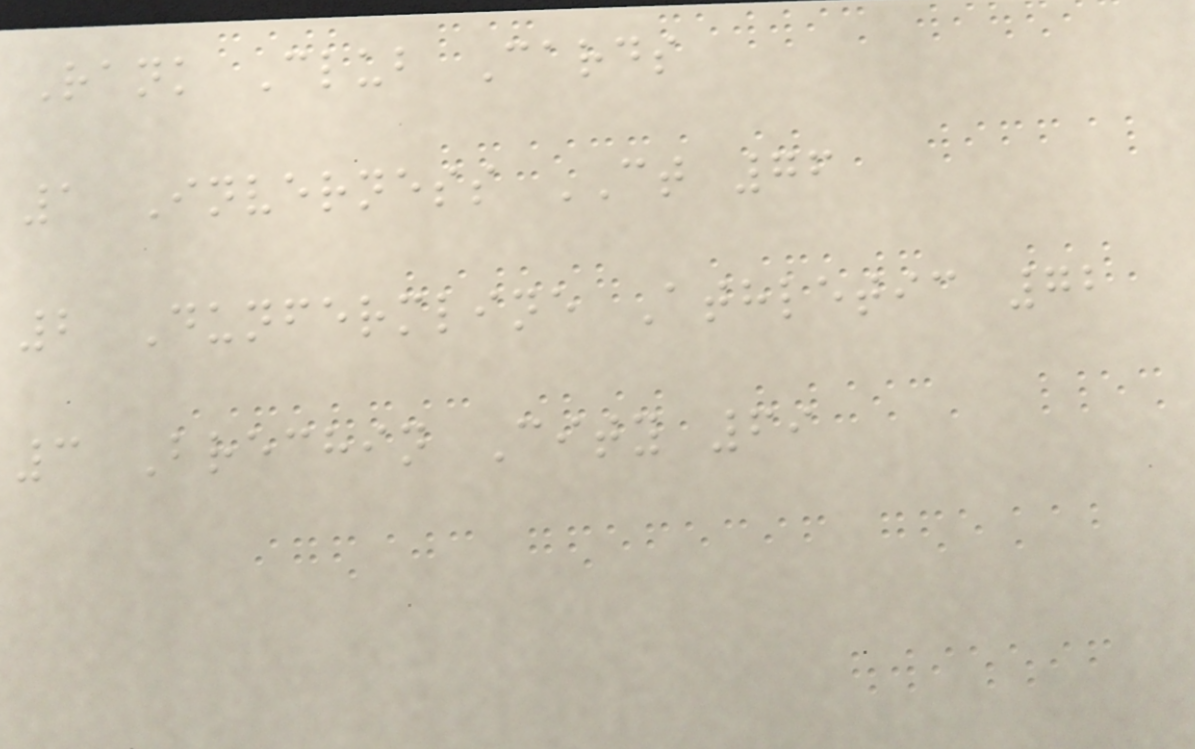Rank Club Cards
1 Inverness CT 76
2 Dunfermline Athletic 72
3 Brechin City 69
